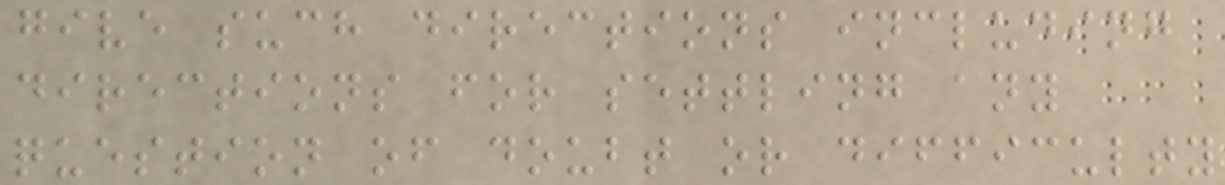give such directions including
directions for settling any
question of doubt or difficulty
